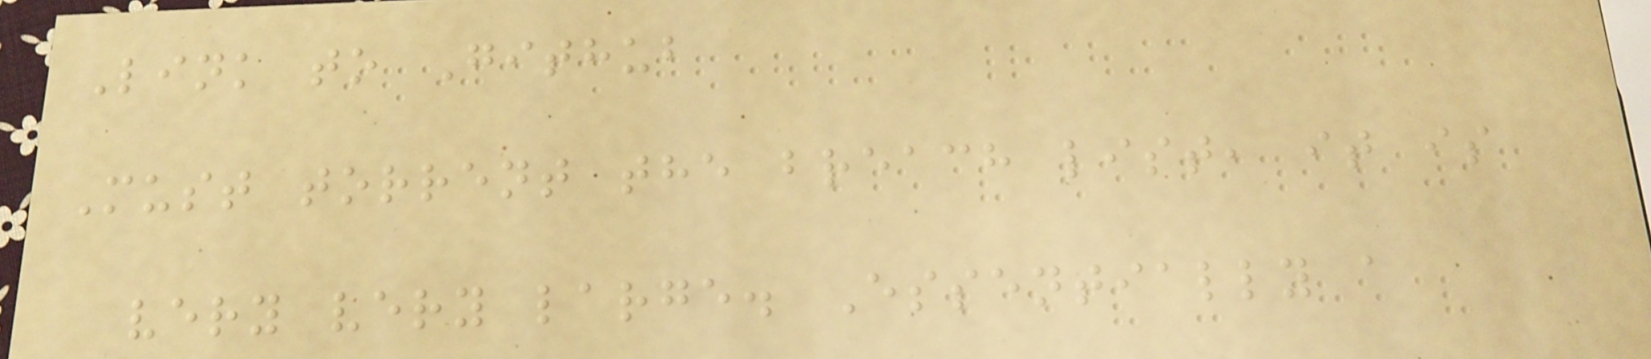Link to Github
Must torrent the breach list, it is
very very large. Essentially a
